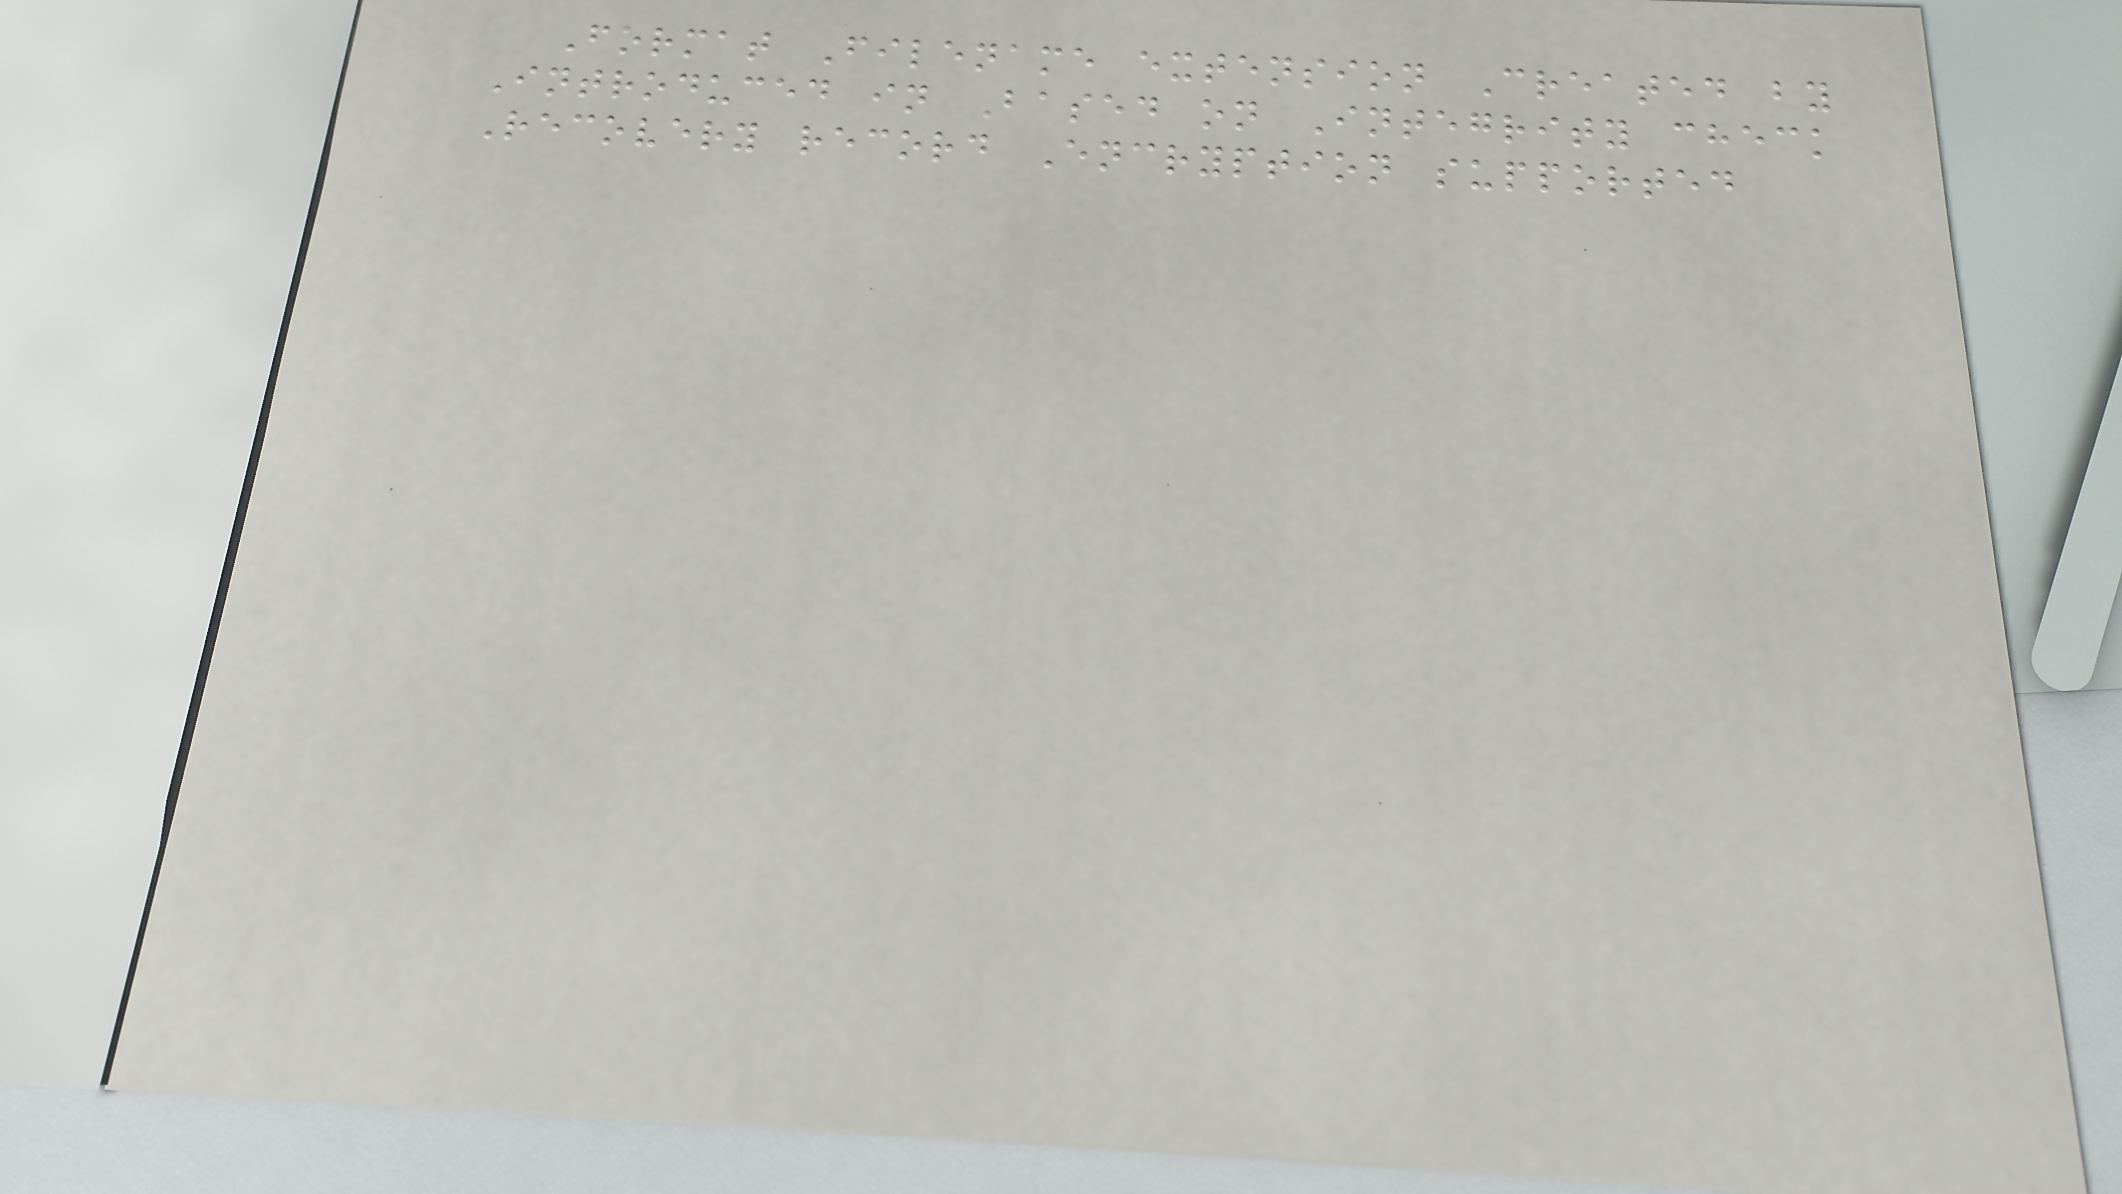Format Filename extension Created by
Introduced in Based on Integrity check
Recovery record Encryption supported
